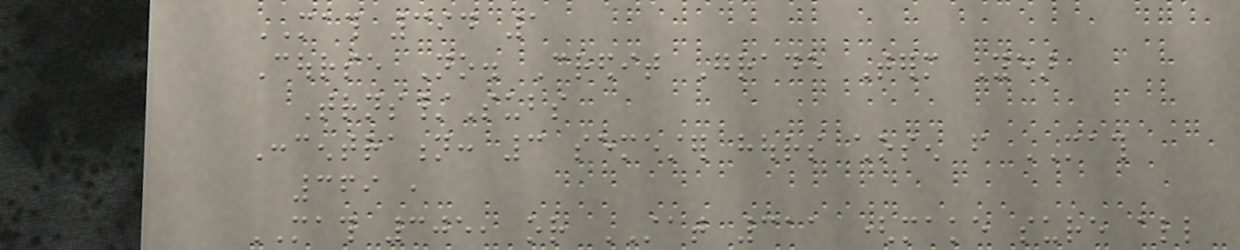MATH 394 1
Course No. Credit Grade Term Year
Trns/Subs
Concentration: 3 semester hours chosen from MATH
369 ,
MATH 305, or STAT 311 (make sure all
